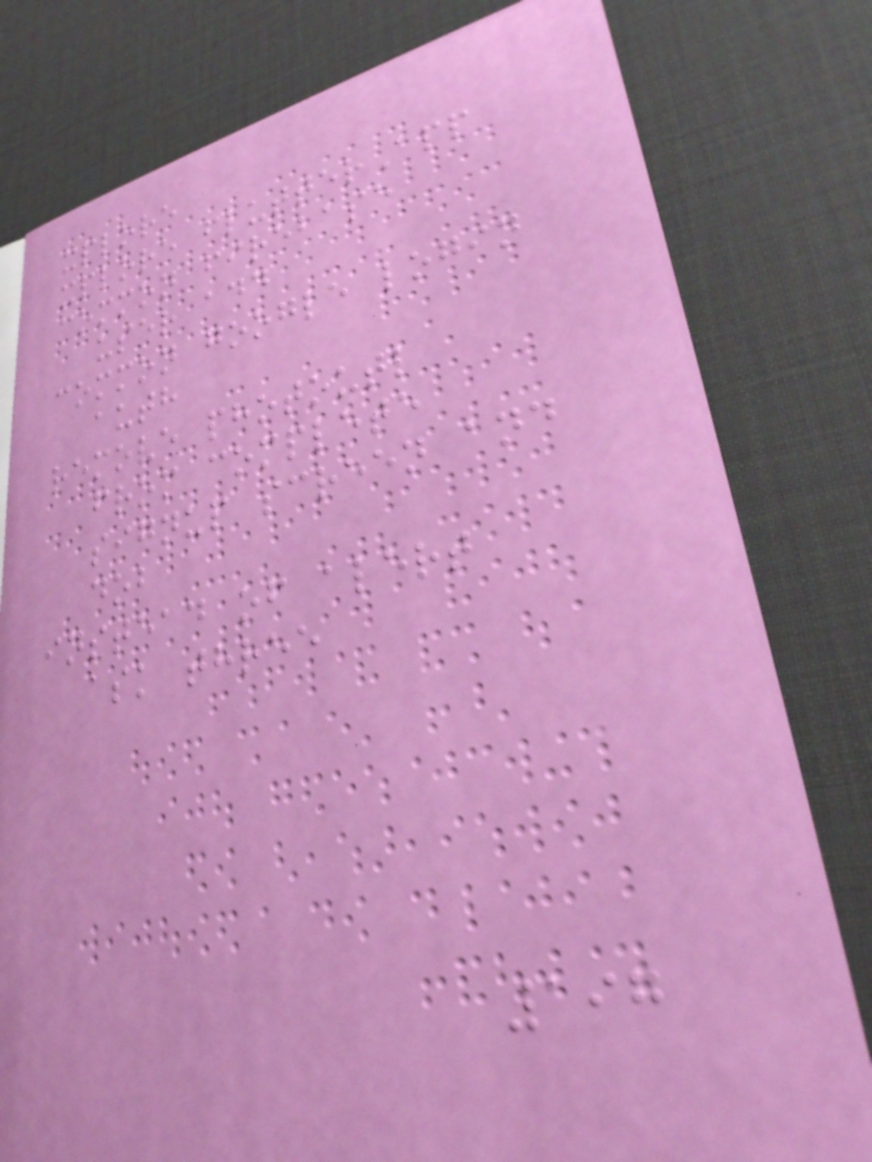xplore
xplore flutterApp
common firebase
user add
common google login
auth
remove photoutl
from complete
signup screen and
dob
instead of alert
ask three
197
